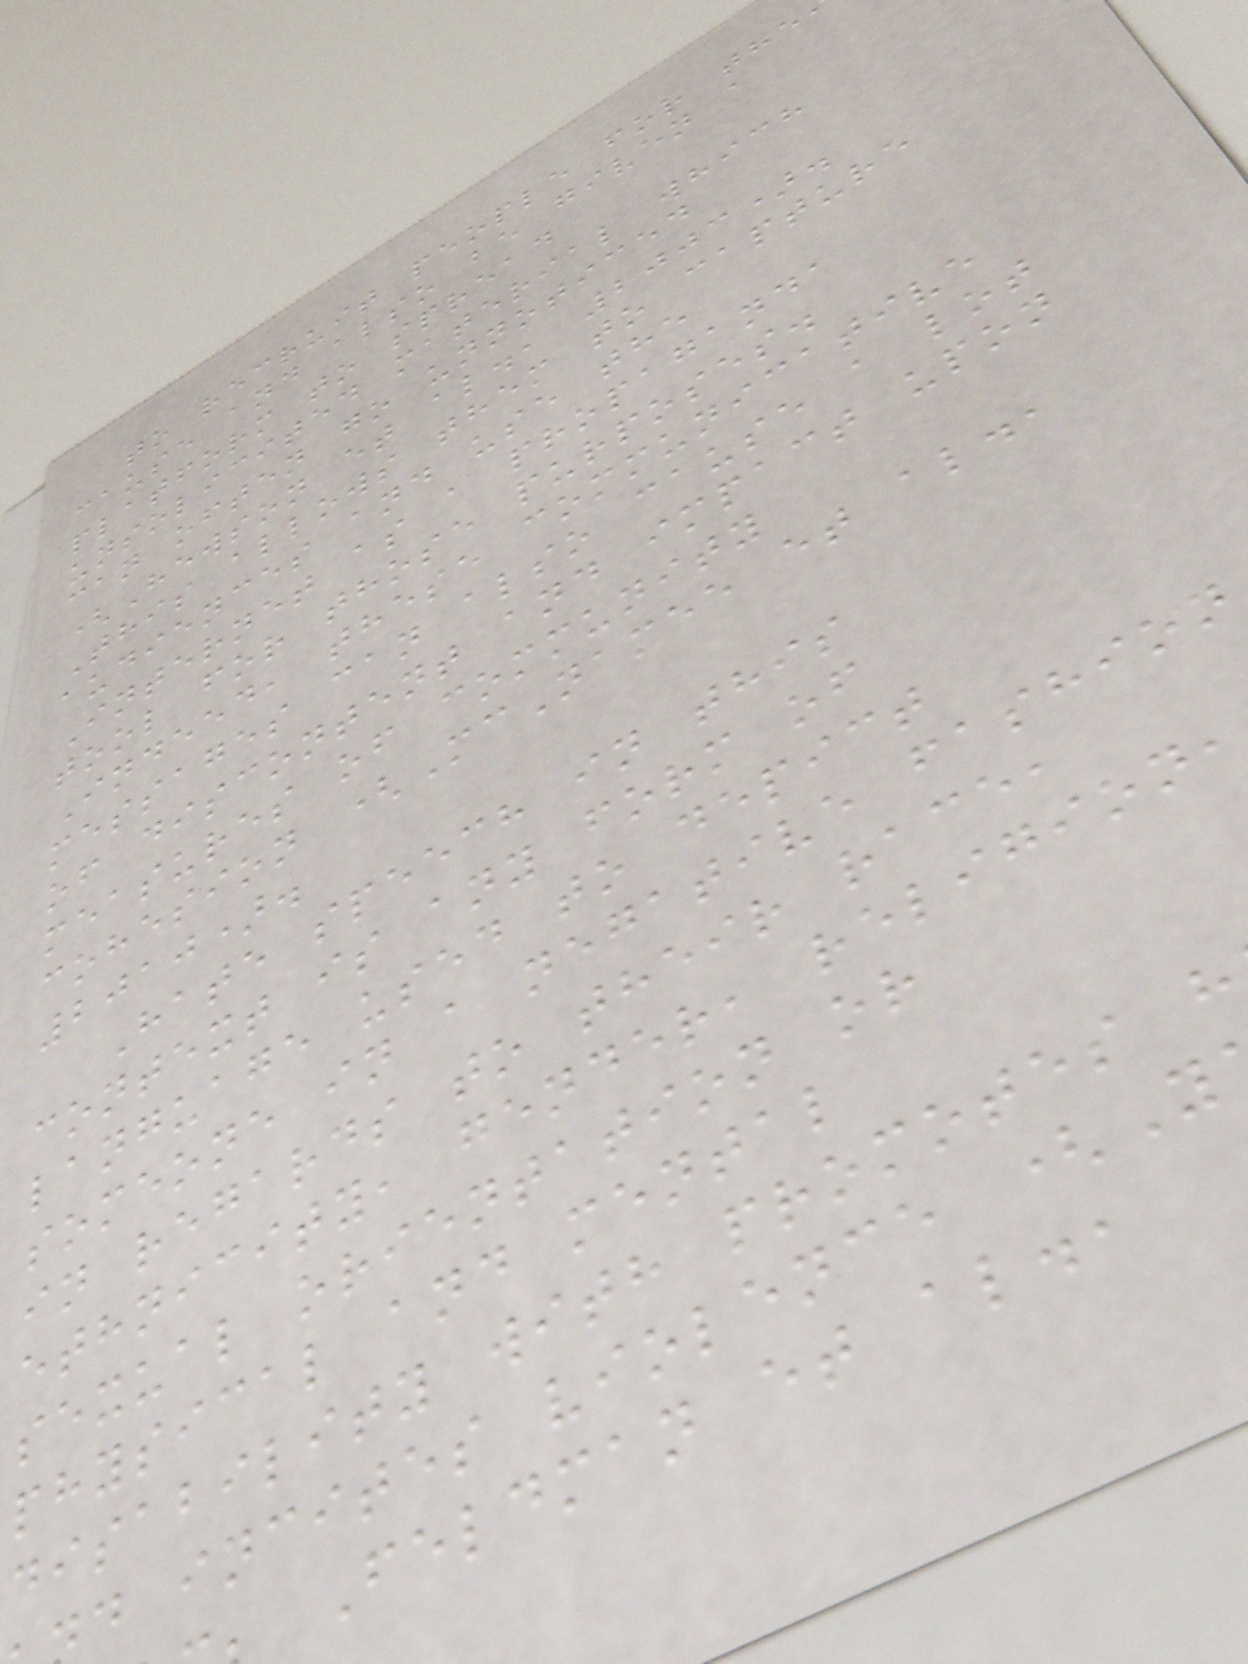to recruit people for the
cause and also be given a
platform to spread
unsolicited material which
can often go unnoticed
(Hewson et al., 2003).
This allows them to capture
audiences and use the
Internet as a propaganda
tool for those purposes.
Indeed, these communicative
messages can also cause a lot
of discontent and impact upon
measures of community
cohesion (McNamee et al.,
2010).
Hate speech in this
context is any form of
language used to depict
someone in a negative fashion
in regards to their race,
ethnicity, gender, religion,
sexual orientation or
physical and mental
disability with promotes h
d incites violence (Y
Feldman et al.,
